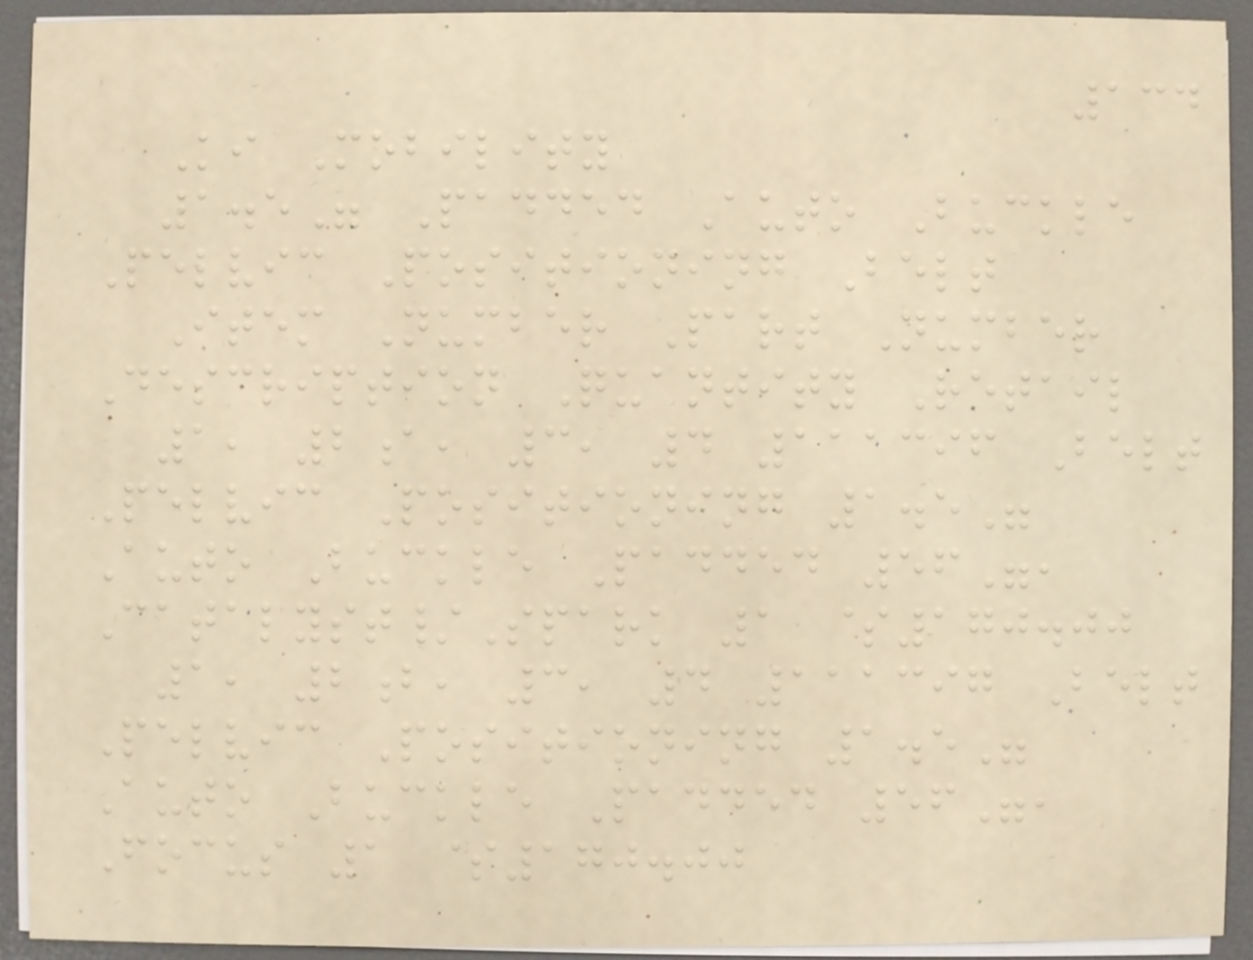134
Ki Mobility
1.5" Padded Auto Buckle
Pelvic Positioning Belt
Item Number Part Number
Description Quantity Retail
1, 2a, 3, 4 111396 Belt
Pelvic Positioning 1.5"
Auto Buckle Padded 56",
Catalyst/Spark 1 $170.00
1, 2b, 3, 4 111397 Belt
Pelvic Positioning 1.5"
Auto Buckle Padded 56",
Focus 1 $170.00
